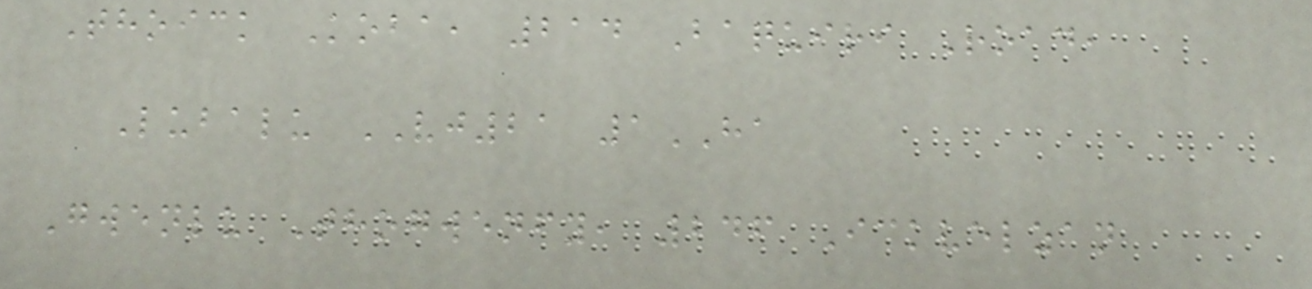Thoick Koba, 214 Baquiri Road,
Lubalu VJ21 1HA
Gwenlu Thogwenfy, 246 Ickvelzan
